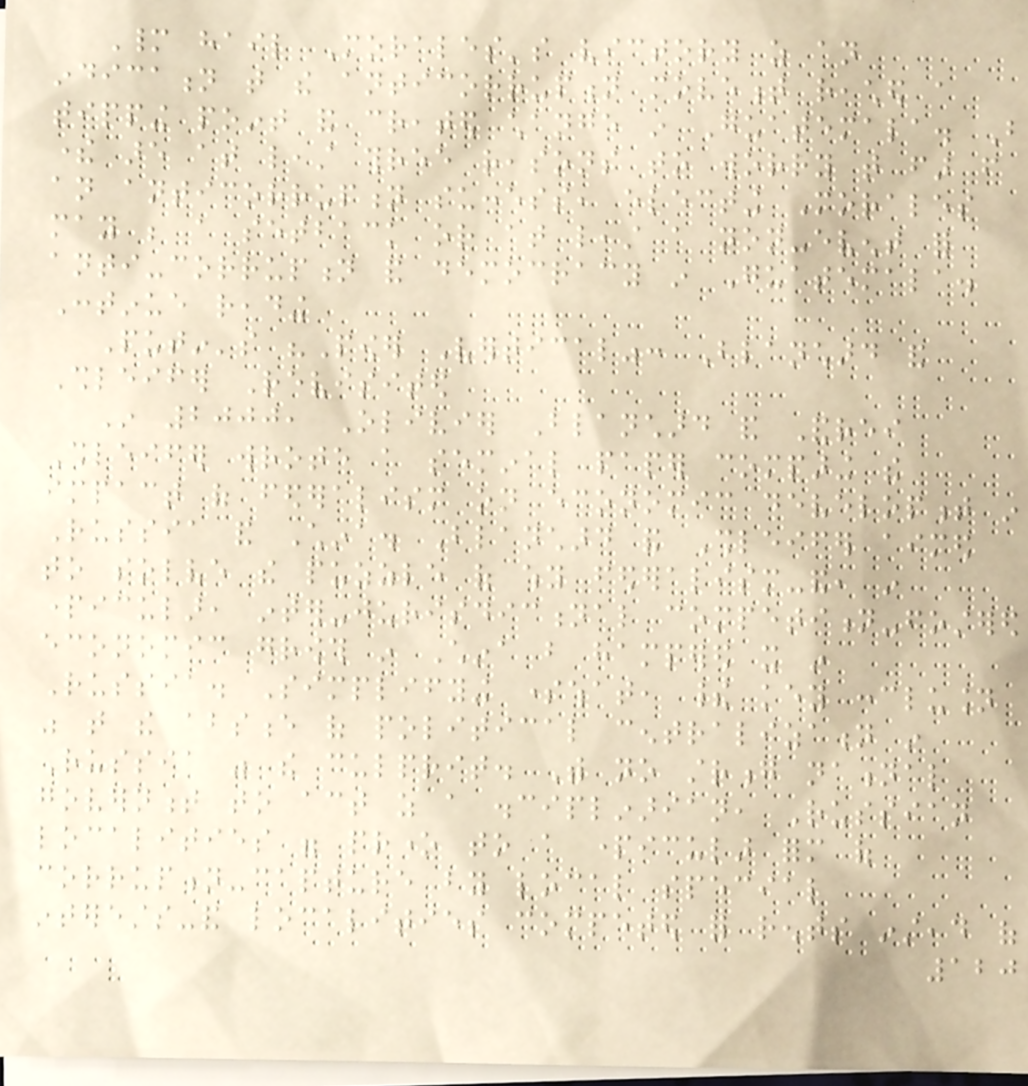Many hail Morales's victory as an
indication that the anticorruption movement reached a
tipping point and created change in Guatemala. But
there are at least three reasons to worry that far from
an anticorruption success, electing Morales
may be a setback or at least a non-event for
anti-corruption and democracy in Guatemala.
Continue reading
Putin's "Power Vertical": Blanchard and
Shleifer Revisited
In 2000, Olivier Blanchard and Andrei
Shleifer wrote a seminal paper comparing the
impact of federalism on economic development in
Russia and China. Blanchard and Shleifer aimed
to solve the puzzle of why federalism-and, in
particular, inter-jurisdictional competition-fostered
economic growth in China but hampered it in
Russia. Simplifying somewhat, their key conclusion
was that the absence of political centralization in
Russia was the culprit. With no strong national
government to act as a disciplinarian, Russian
localities were prone to a particular form of
corruption-capture by local special
interests-and localities competed for rents instead of
120
